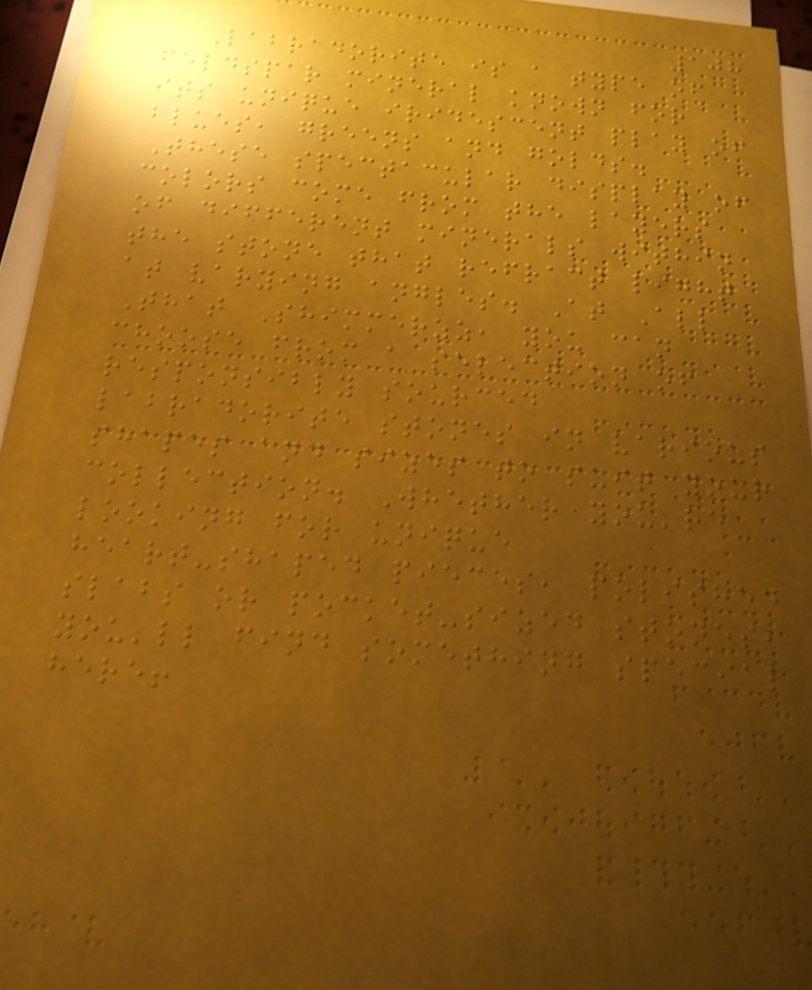108
Labradorite is a type of
feldspar mineral known for
its unique iridescent play of
blues, greens and golds.
These spectacular display of
colors come from the layers
of different minerals within
the stone that refract light
at varying angles. At All
That Shimmerzz, you can
choose from a selection of
responsibly sourced
labradorite stones in various
shapes and sizes to suit your
collection. Whether you're
looking for unique
heart-shaped pieces, polished
slabs or pocket-sized stones,
you'll find something special
here!
